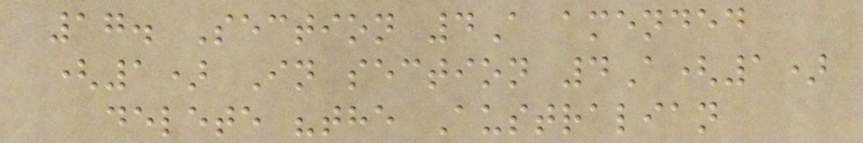17. Section 4A amended
(1) In section 4A(1)
delete "the Australian
